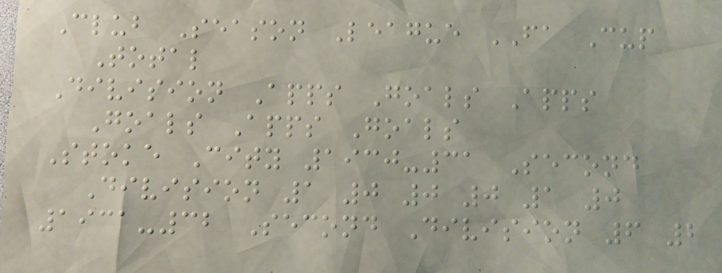Club Season League FA Cup
Total
Division Apps Goals Apps
Goals Apps Goals
Stoke City 1930-31 Second
Division 1 0 0 0 1 0
1931-32 Second Division 6 2
